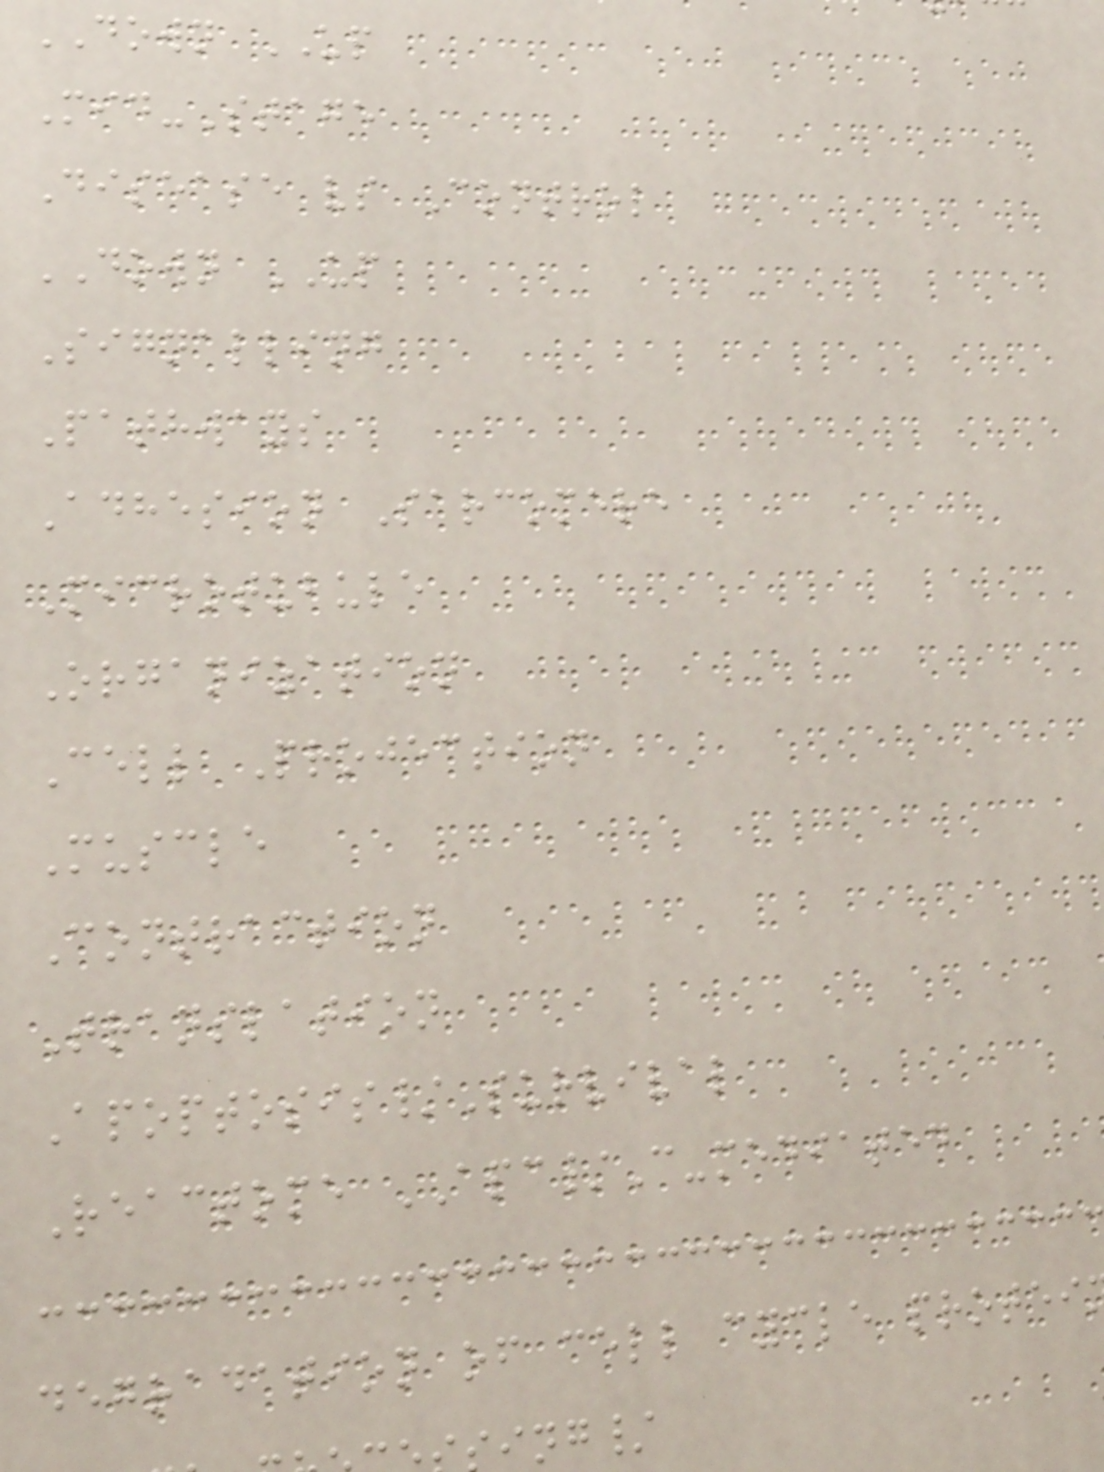DOWN UP
Mid-Stage
Disease vs Control
DOWN UP
Signalling
Pathways
Adhesion Sarcomere
Microtubule
Organization
Cell Projection
Muscle
Contraction
Translation
Apoptosis/Survival
Reactome APC/C-mediated
degradation of cell cycle protei
ing/
